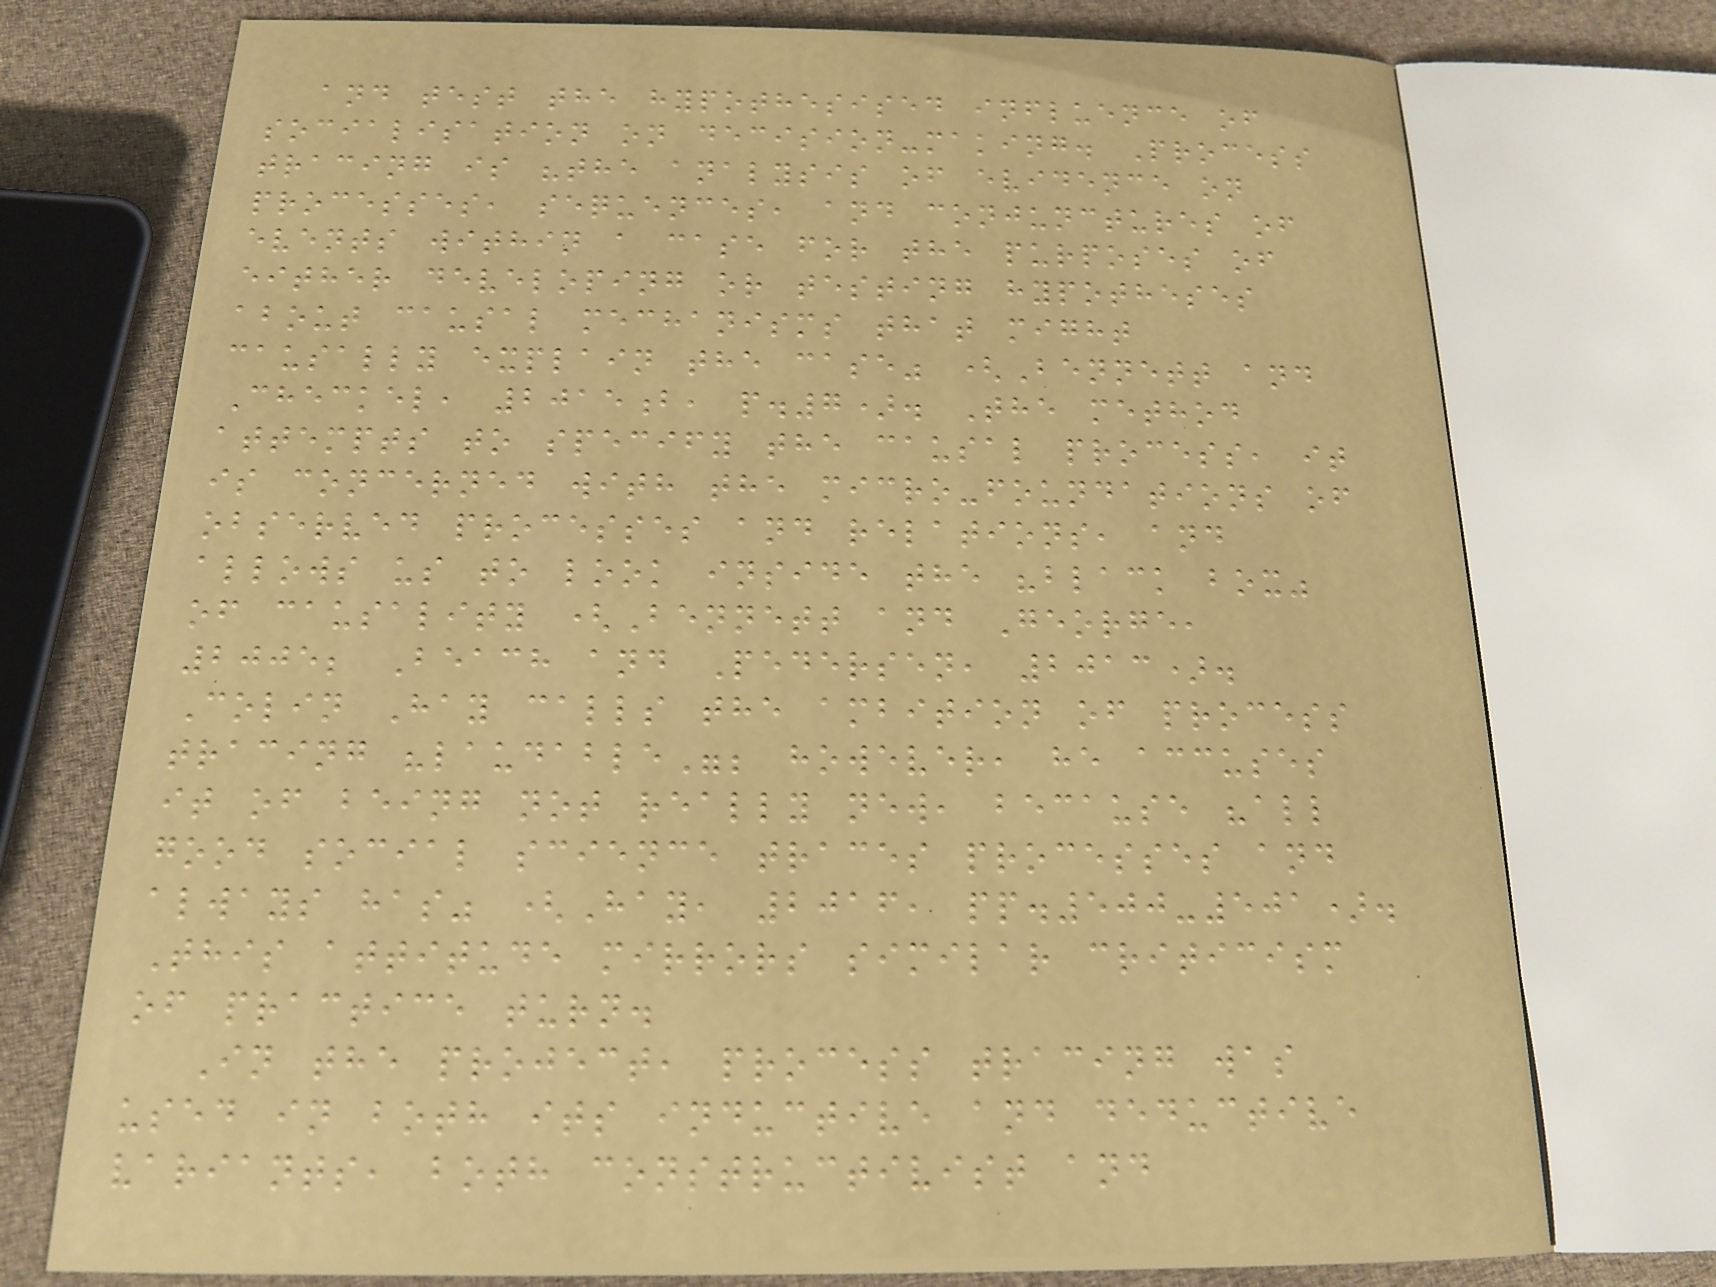and test the hypothesised influence of
socialisation on decision-making. Process
tracing is "the analysis of evidence on
processes, sequences, and conjunctures of
events within a case for the purposes of
either developing or testing hypotheses
about causal mechanisms that might
causally explain the case" (Bennett and
Checkel, 2015b, p.7). The method
attempts to specify the causal process, it
is concerned with the micro-foundations of
observed processes and relations, and
allows us to look inside the "black box"
of causality (Bennett and George,
2005; Beach and Pedersen, 2013).
Colin Hay calls the ambition of process
tracing "laudable"; however, he accuses
it of being not really new, because "all
good social science traces processes and
always has" (Hay, 2016, pp.500-501).
This attitude mirrors similar criticism
of practice turn.
In the project, process tracing was
used in both its inductive and deductive
variants, both constructivist and
